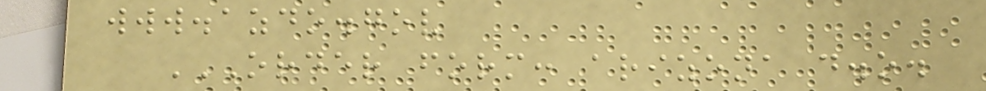www.azdo.gov
ORDER FORM: ARIZONA D.O.
